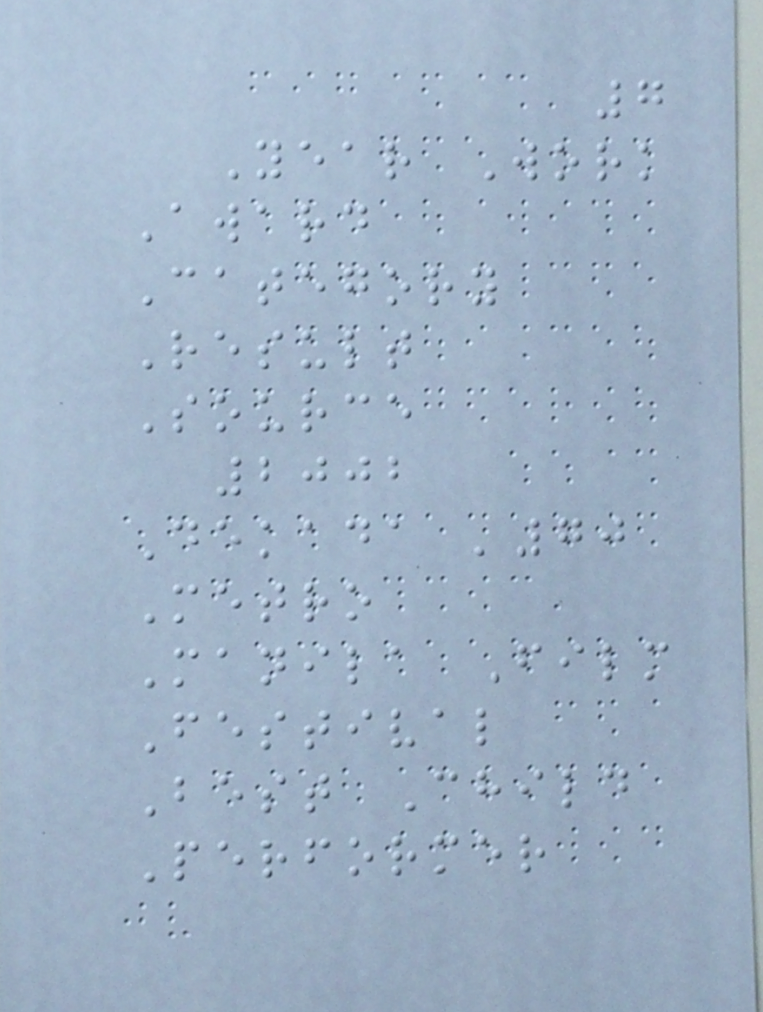7
Year Work
Award
Category
Result
Source
2002
Dekada '70
Metro
Manila Film
Festival
Best Child
Performer
